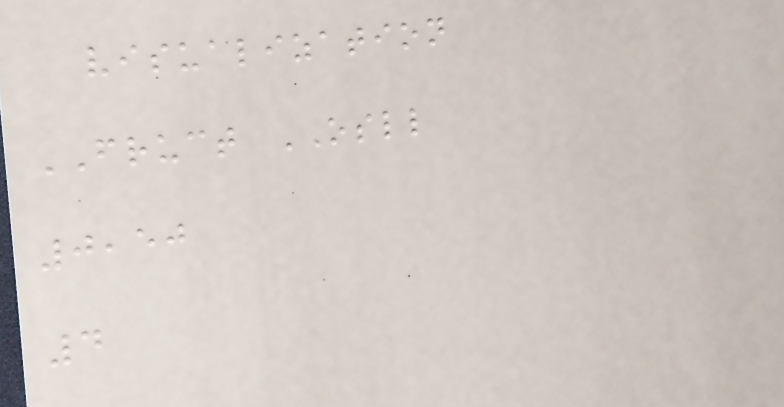visualization
FRUCT OSLL
0,50
4
